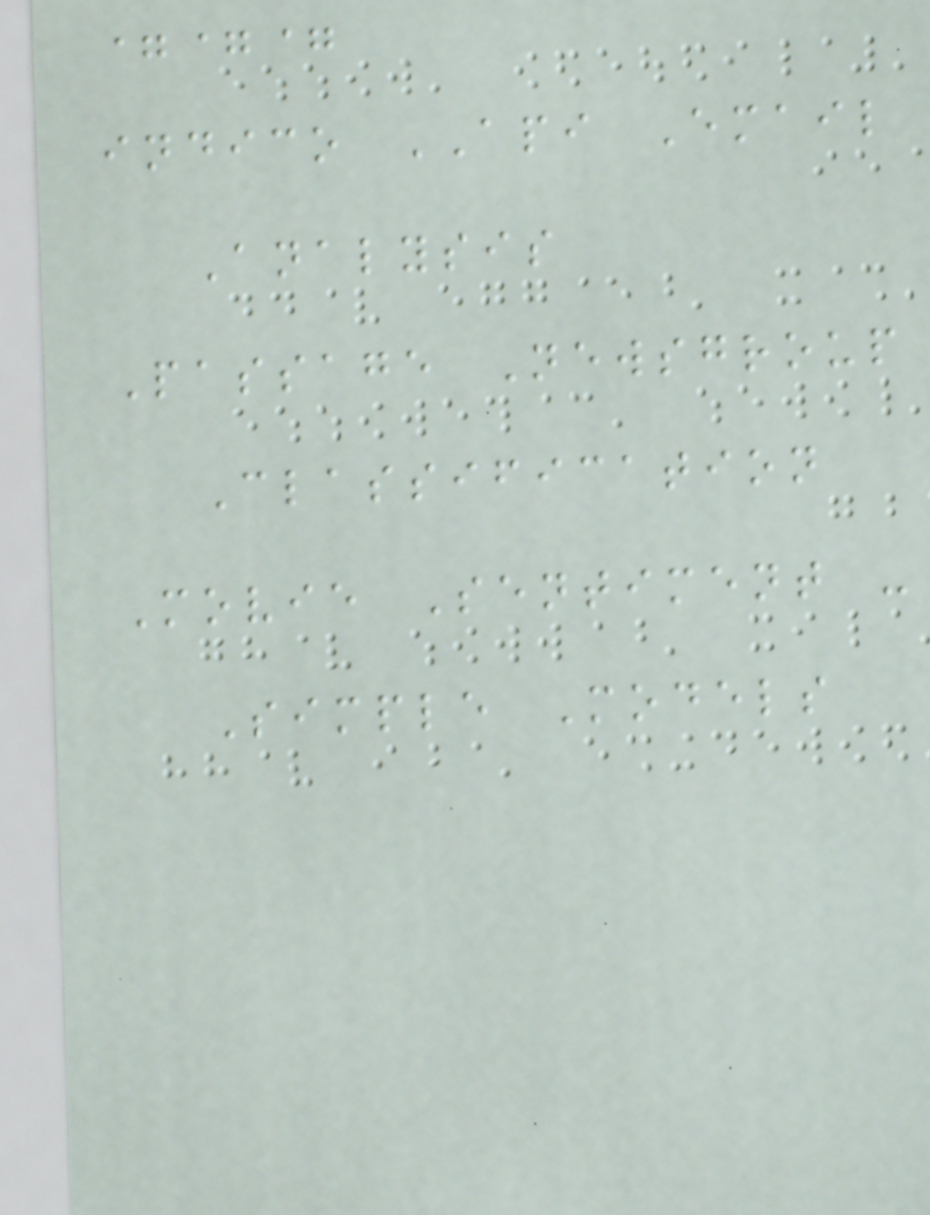===
indico API Email
Analysis
Passage Newsgroup
Classification
Movie Sentiment -
Simple Models
